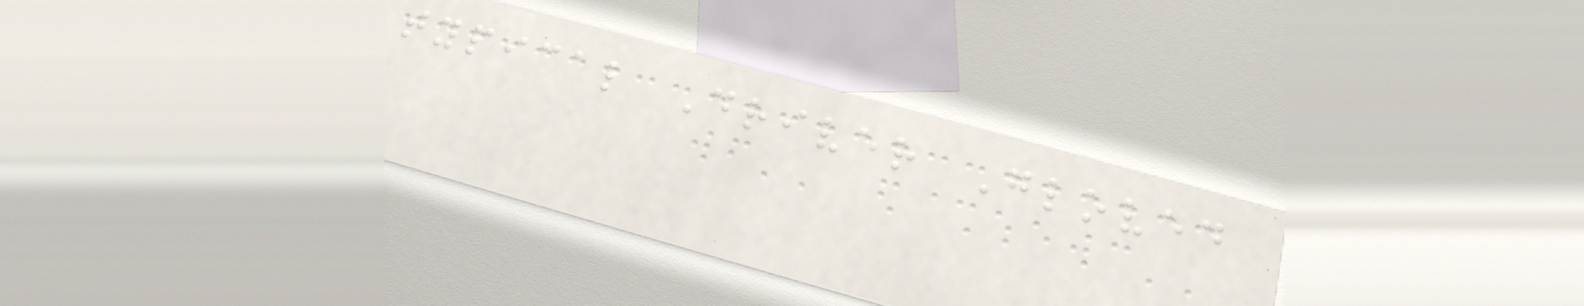typical Driver Gloved
